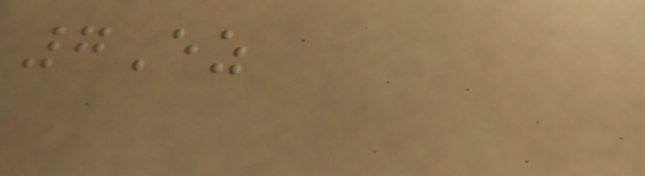7Ez
